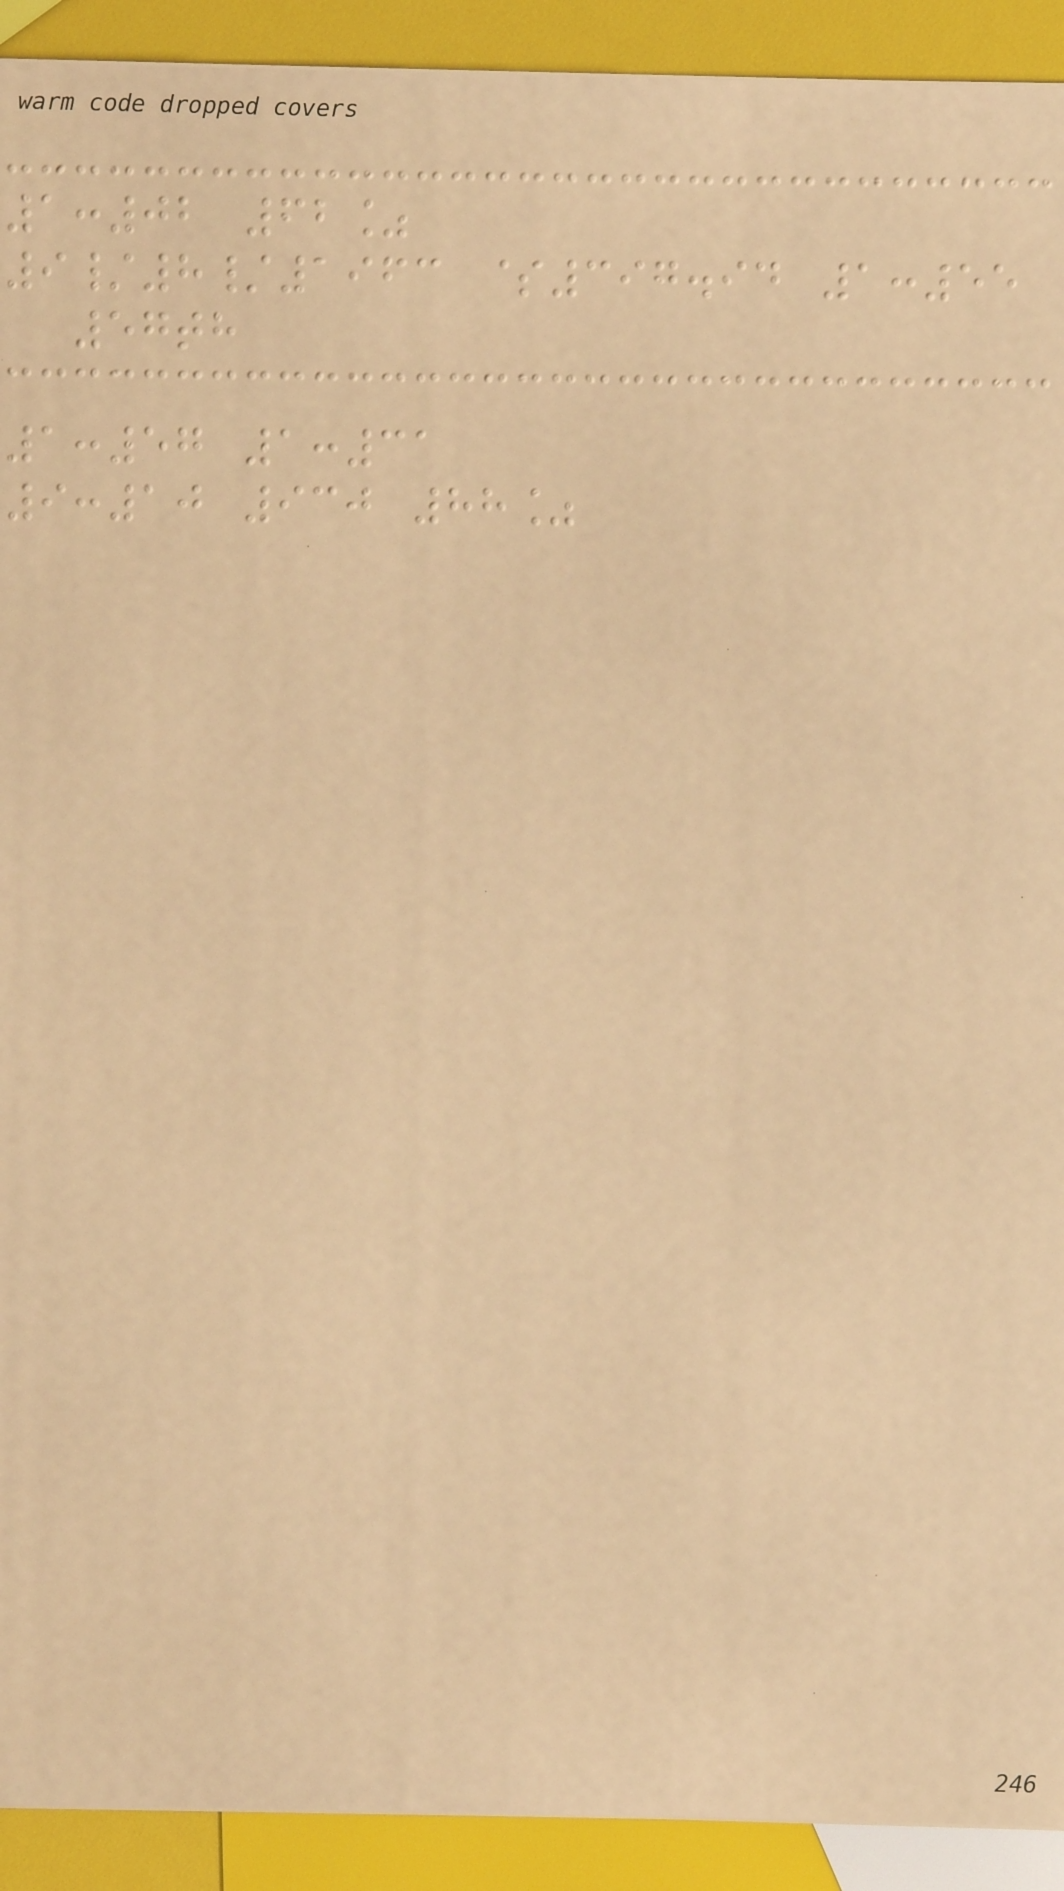1:02 62%
9/8/1963 $397.94 1:55
57th
1:57 1:31
9:10 930 88%
